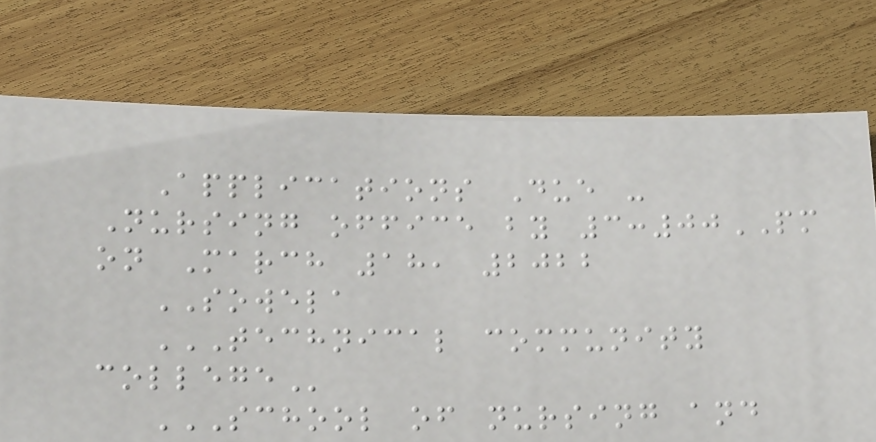Applications Due -
Nursing office by 3:00PM
on March 18, 2022
SOWELA
TECHNICAL COMMUNITY
COLLEGE
SCHOOL OF NURSING AND
